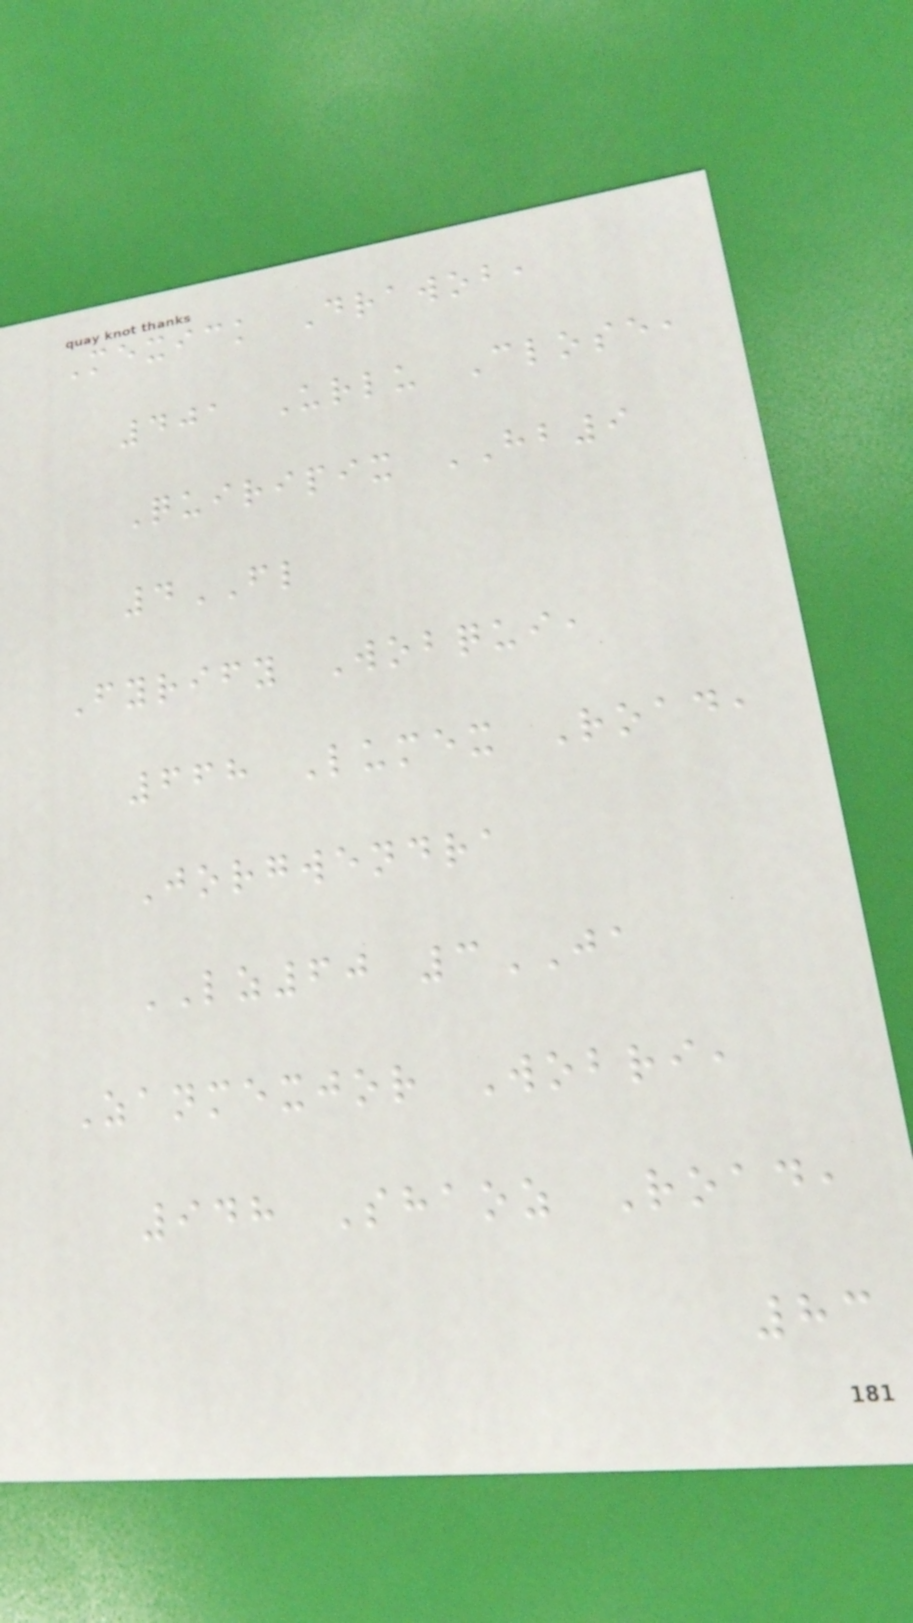Mexick Drawob,
401 Urlu Close,
Quiripix HB9
4FL
Fyrify Wobqui,
668 Lumex Road,
Jorgwendra
LZ60 3JA
Zanmexjor Wobri,
948 Shaoz Road,
83
